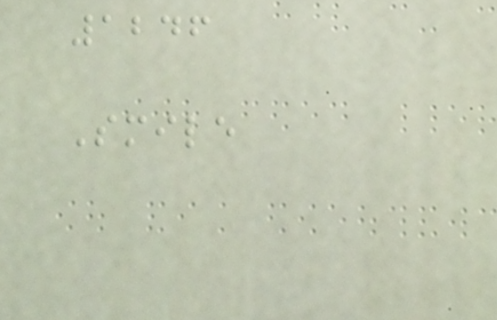1246
Smile
